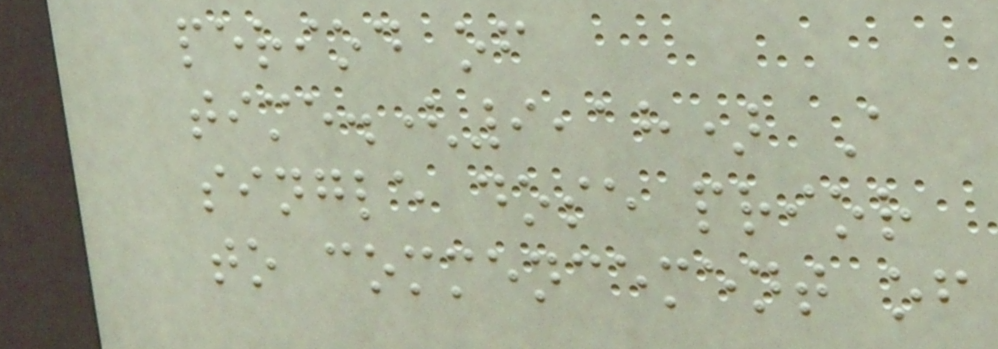period of
time.(9,18) A
single dose prior
to commencement of
